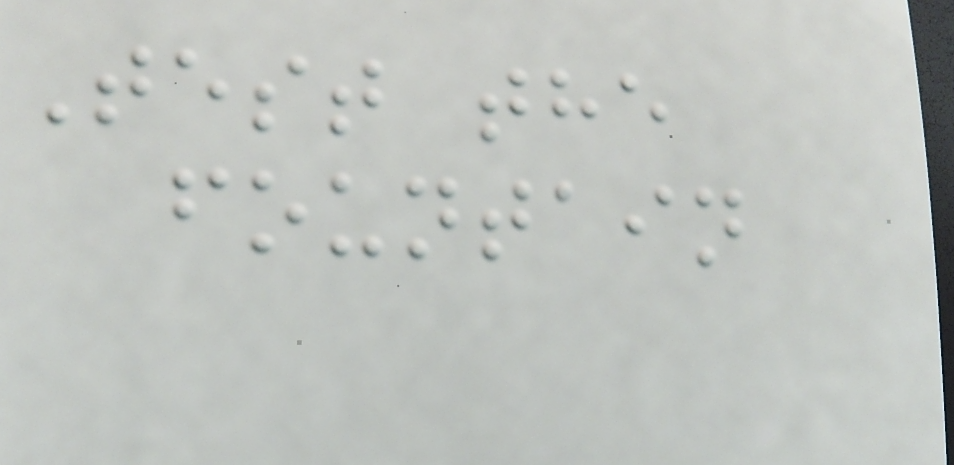Test the
fountain
